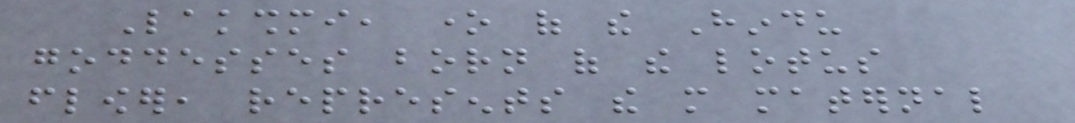Lakshmi, one of the Hindu
goddesses born of the lotus
flower, represents the more maternal
